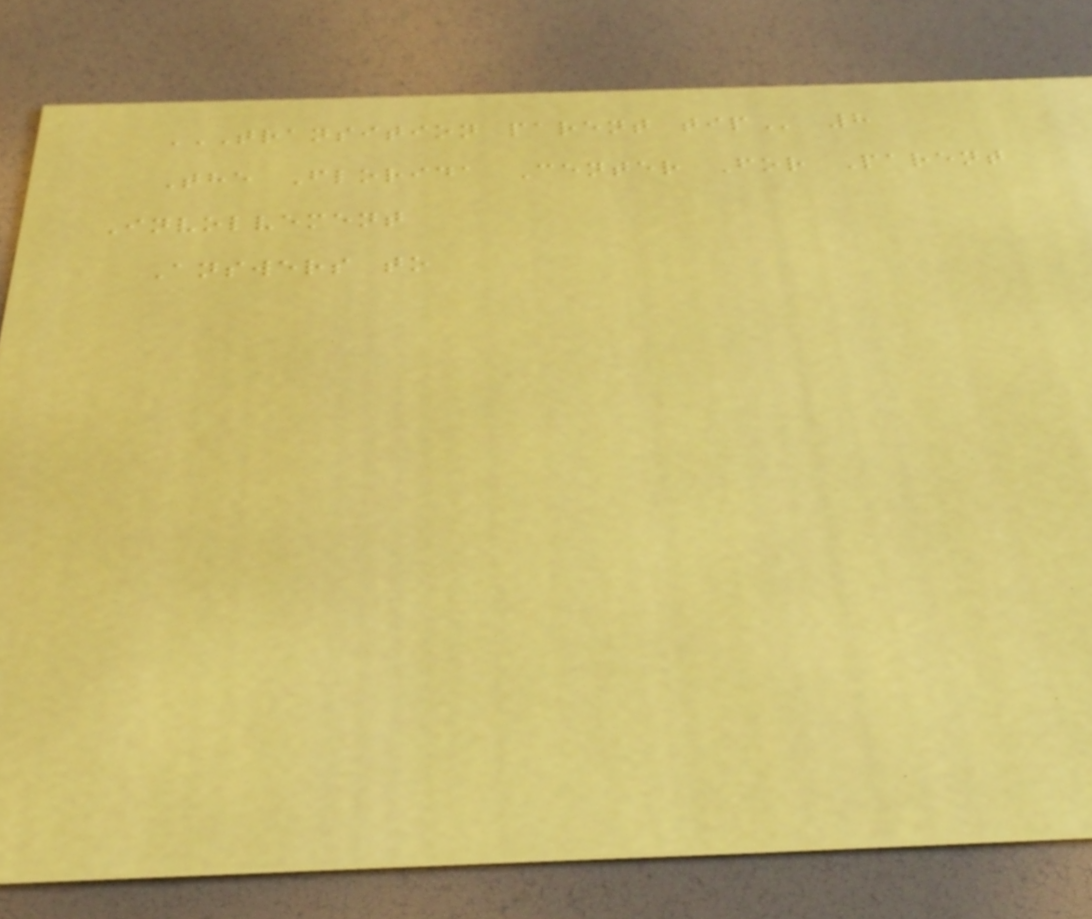TRANSITION PARENT TIP 8
The Florida Center For Parent
Involvement
Answers to
